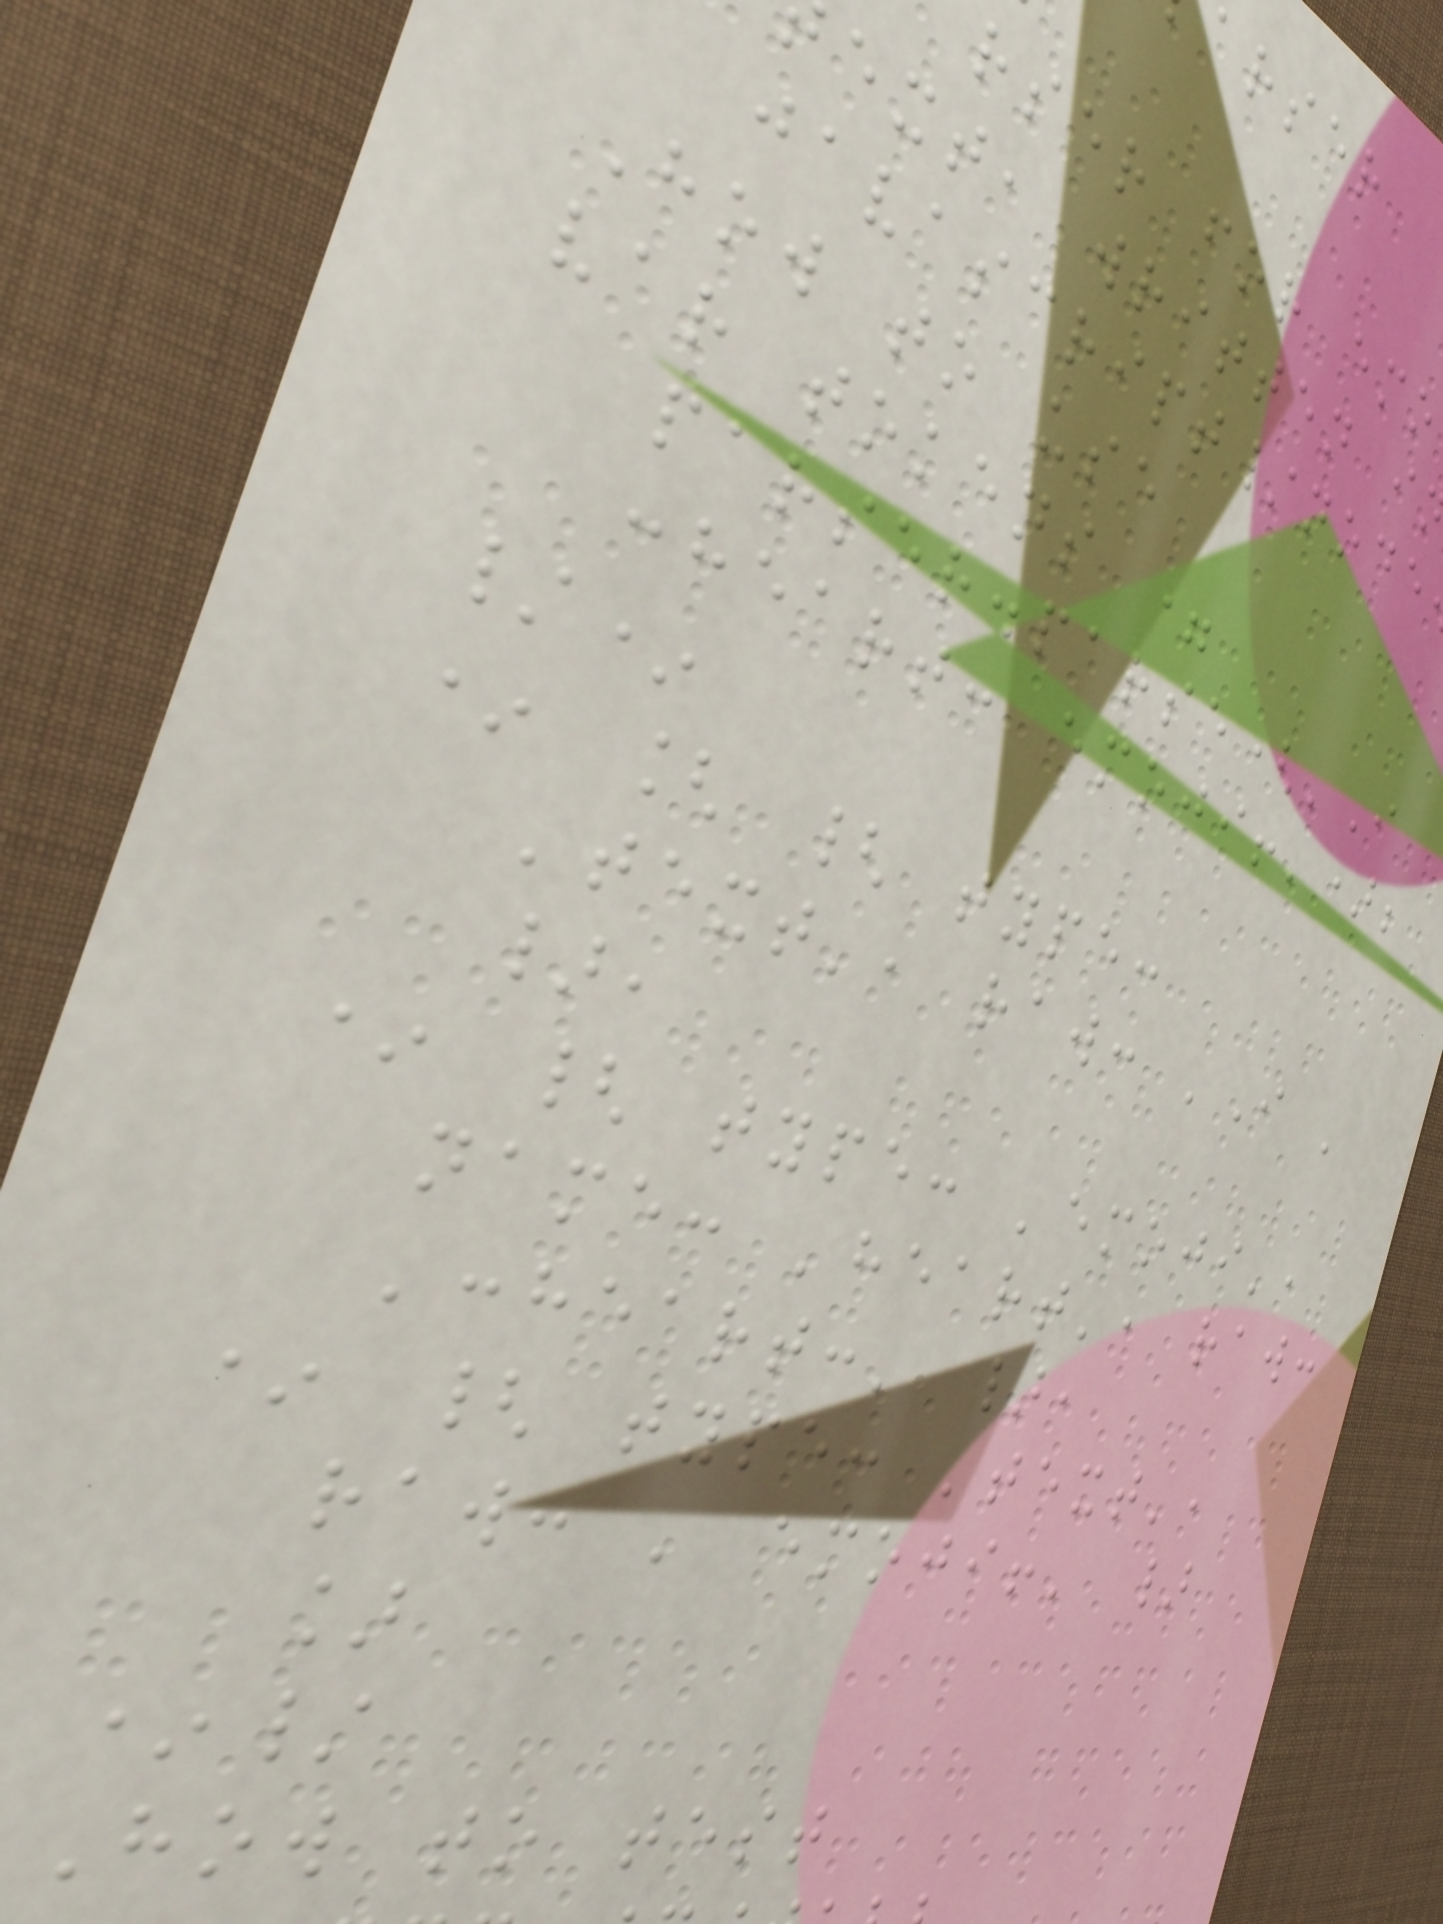arser
rser for emo
ext, written i
javascript/node
How to use
var tokens =
parser.parse('I
:heart: emoji!');
/*
* [ { type:
'text', raw: 'I '
},
* { type: 'emoji',
name: 'heart', raw:
':heart:' },
* { type: 'text',
raw: ' emoji!' }
]
*/
How to test
